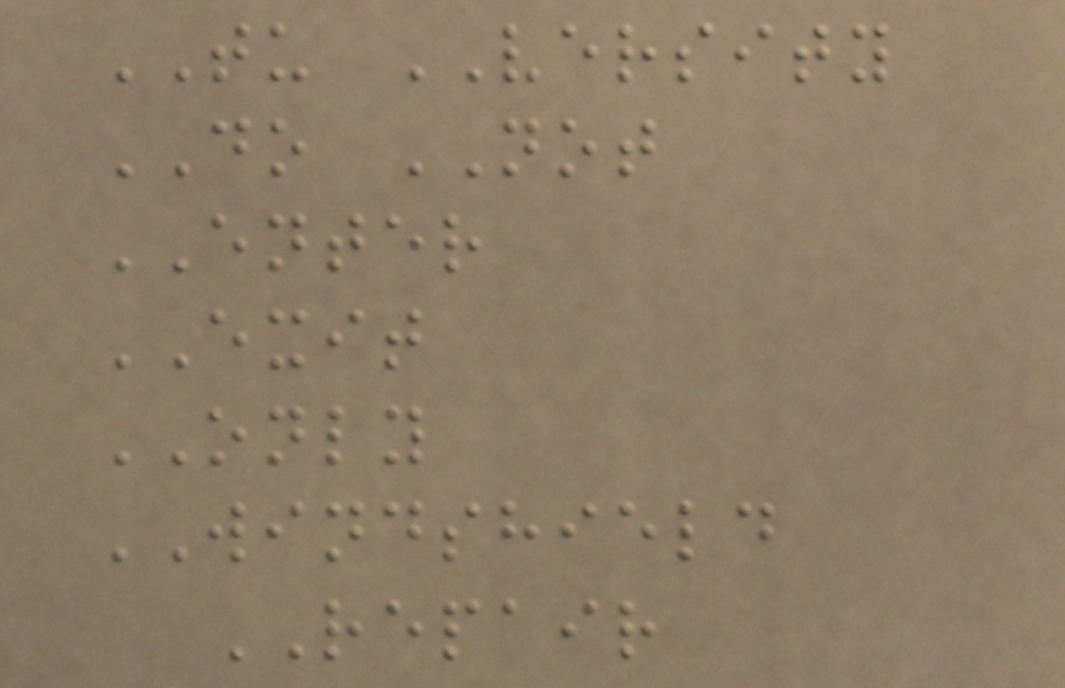TU VERSITY
DO NOT
ENTER
EXIT
ONLY
WINDSHIELD
REPAIR
